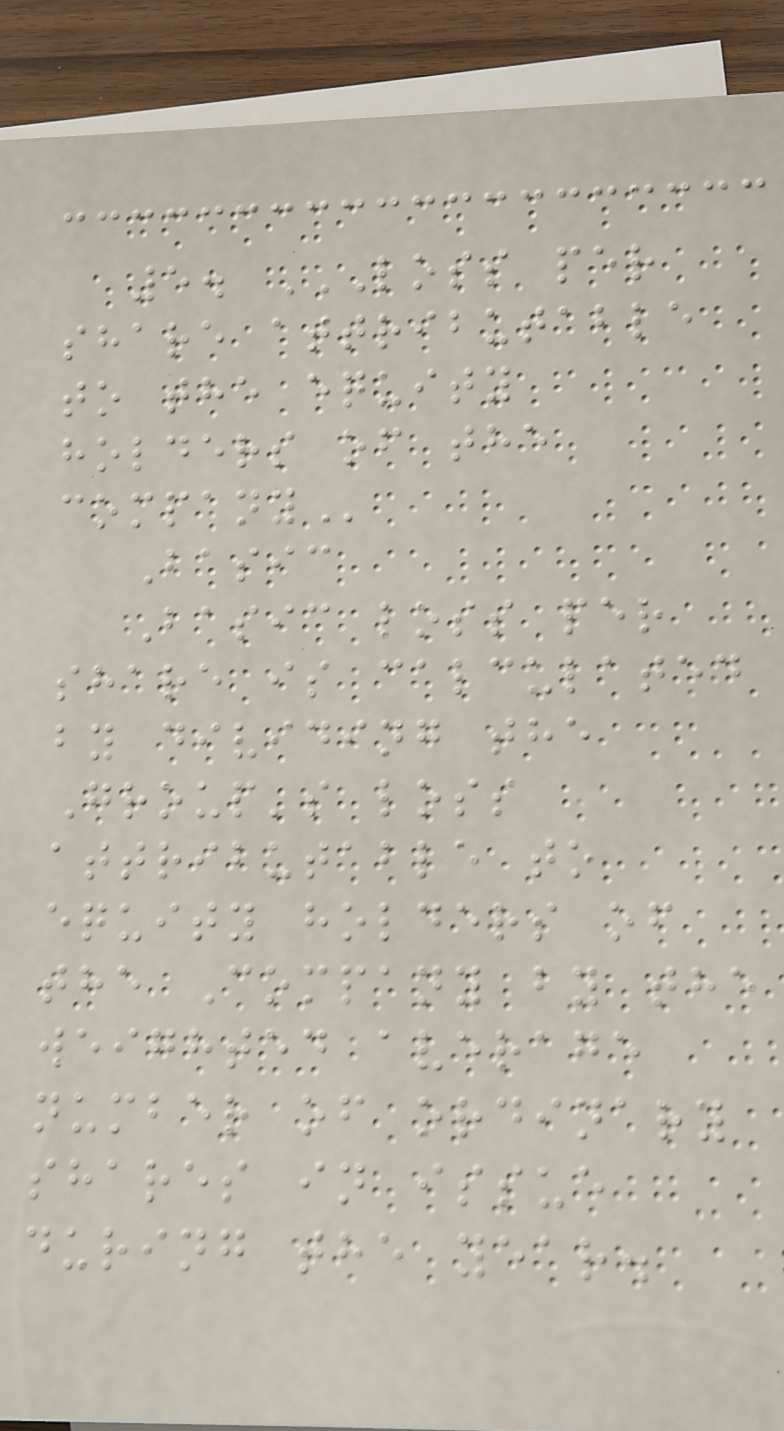5. LOSS PER
SHARE ATTRIBUTABLE
TO THE EQUITY
HOLDERS OF THE
COMPANY
Basic
Basic loss per
share is calculated
by dividing the
Group's loss
attributable to
equity holders of
the Company by the
weighted average
number of ordinary
shares in issue
during the year.
